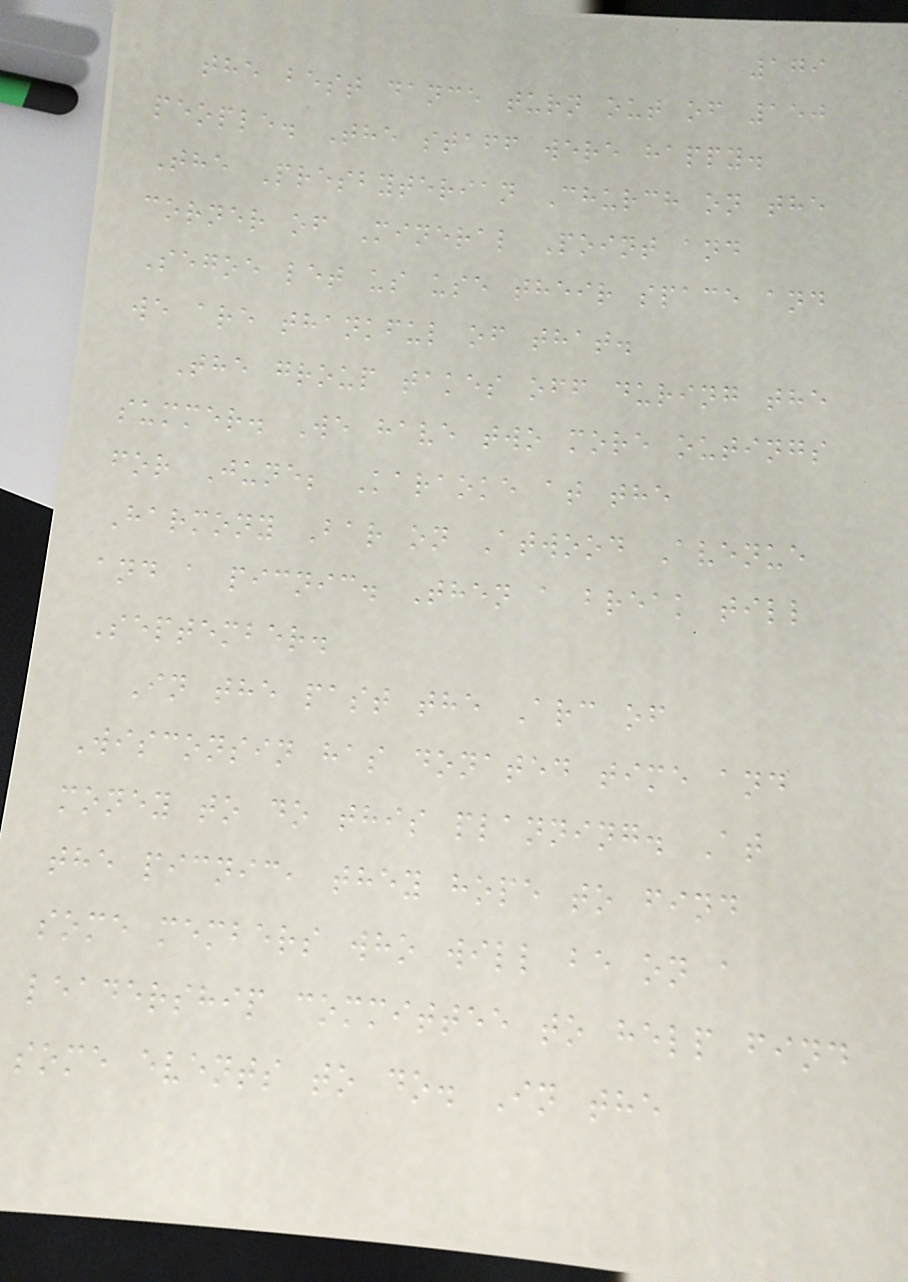179
the best dance turn out of 150
people. The staff were happy.
The Presbyterian Church on the
corner of Mineral Point and
Segoe let us use their space and
we are thankful of that.
The group takes off during the
summer. We have two more outings
for June; Karaoke at the
Harmony Bar on Atwood Avenue
and a picnic. Then a break till
September.
In the past the Arc of
Wisconsin has donated time and
money to do this planning. At
the picnic, they hope to find
some members who will be on a
leadership committee to help find
some events to do. In the
